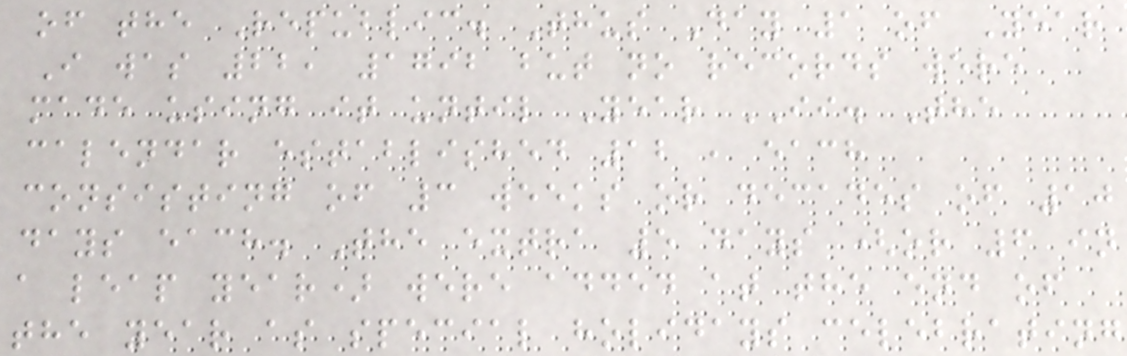of the Republic. Thus Day 1 of Year
I was 22, 1792 but no records were
made using it until Year II. The
calendar established 12 , each
consisting of 3 weeks or decades of 10
days each. The extra 5 days (or 6 in
a leap year) were added at the end of
the year as special holidays celebrating
